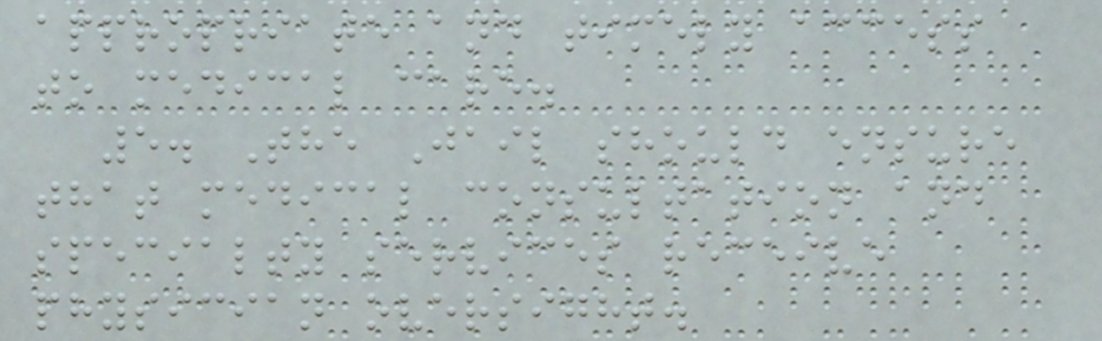appropriate and timely access
to medical care.
5. The Jail should ensure
that medical consultation and
specialty services receive
physician oversight.
